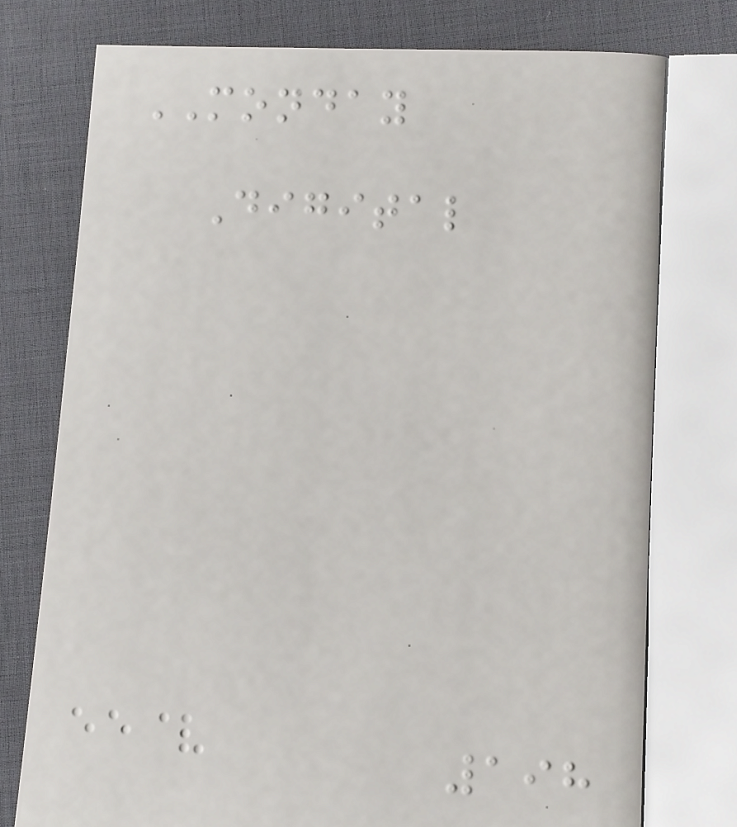MONDAY
Digital
198
